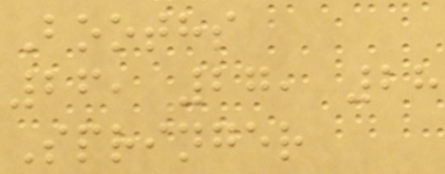Booths
26, 27, 28
Springer
